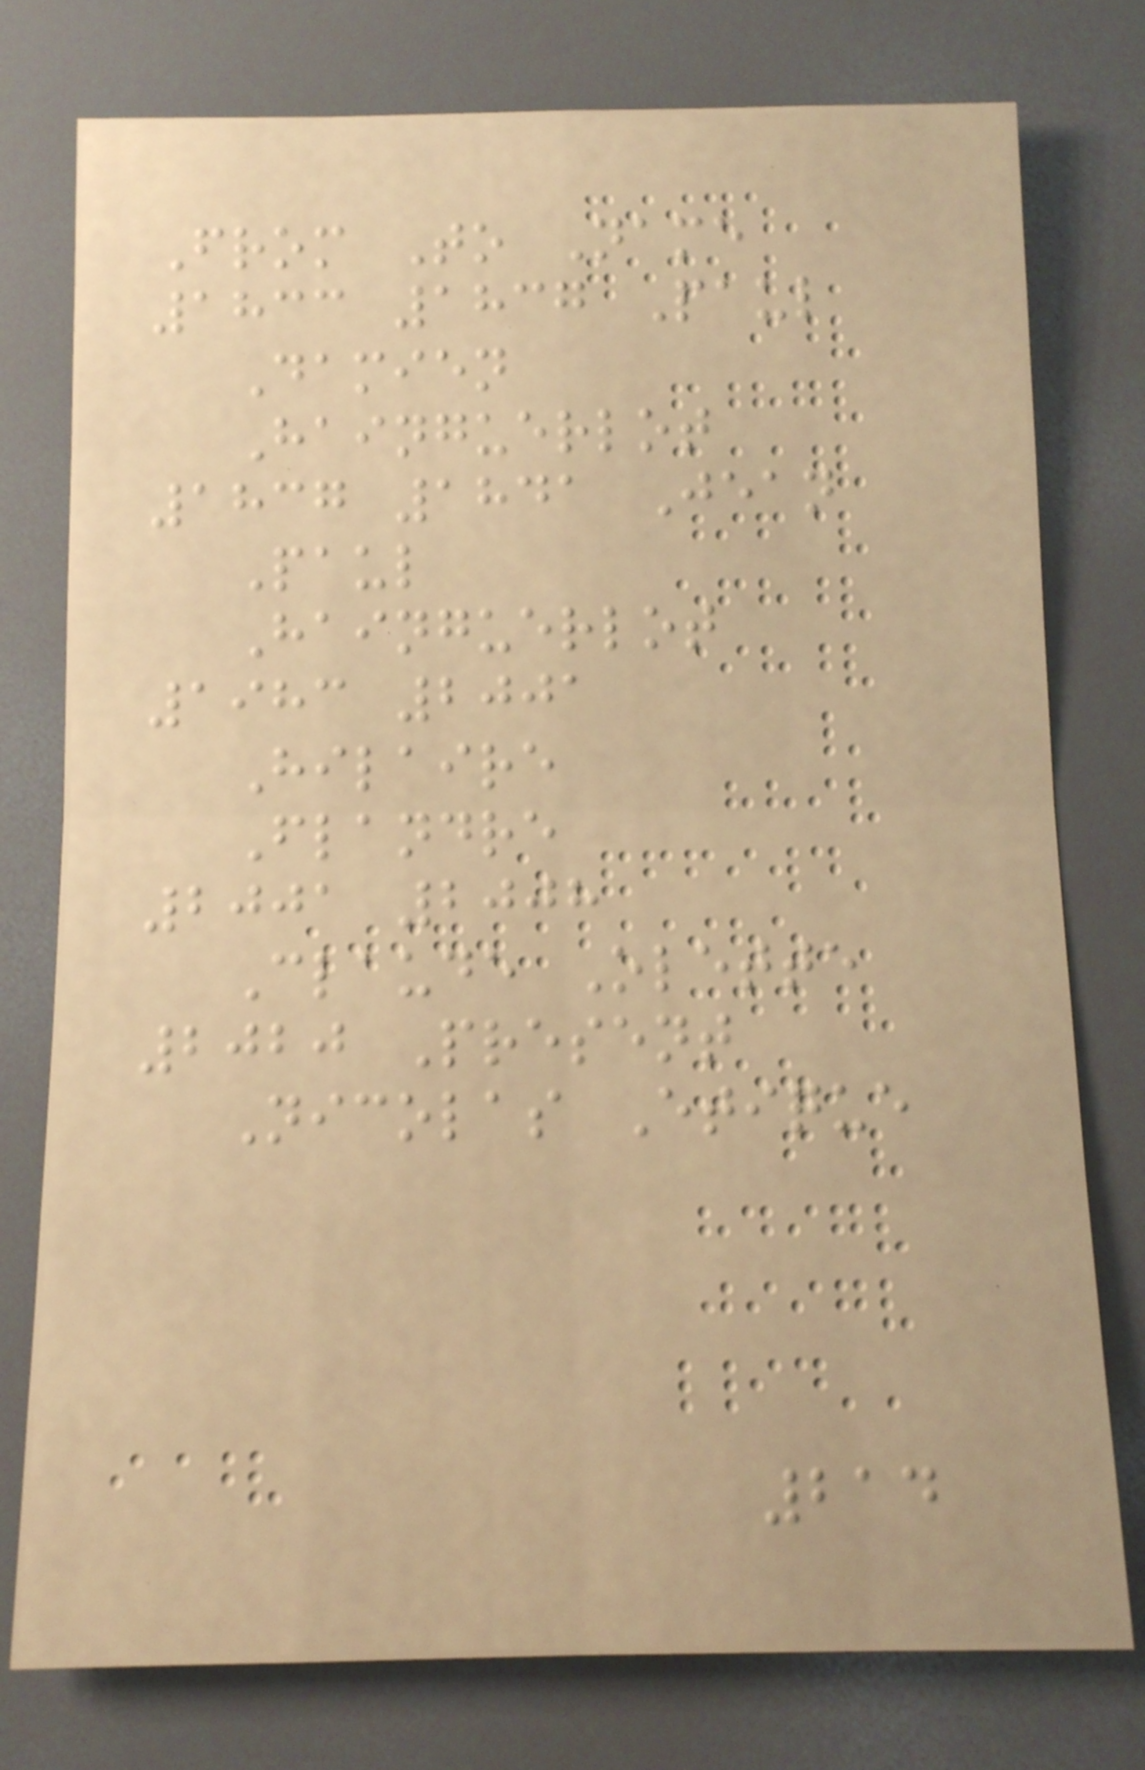From To Name
1833 1837 Paul
Damien
Hainguerlot
1837 1841 Jean
Paul
Hainguerlot
1983 2001
Hilaire
Flandre
2001 2008
Claude Olette
2020 Present
Nicolas Etique
214
